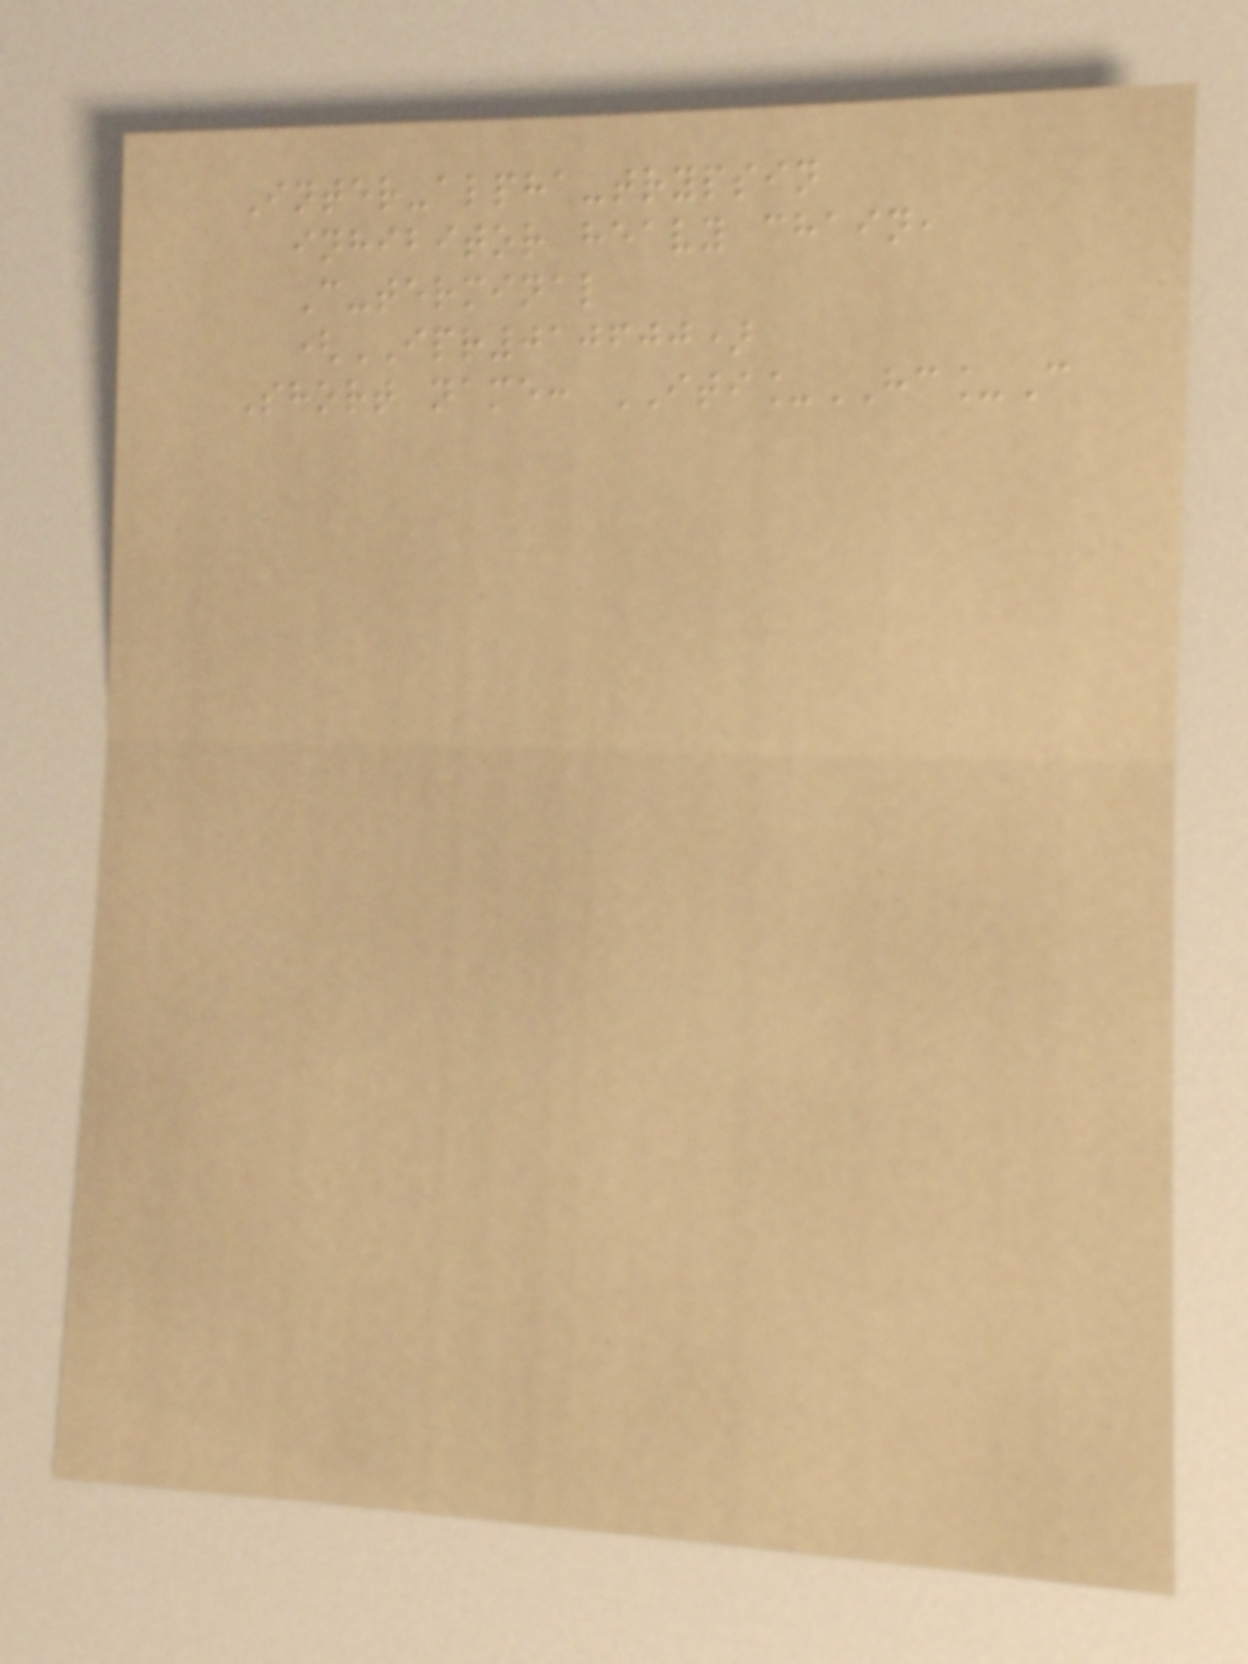Inter-alpha-trypsin
inhibitor heavy chain,
C-terminal
(IPR010600)
Short name: ITI_HC_C
